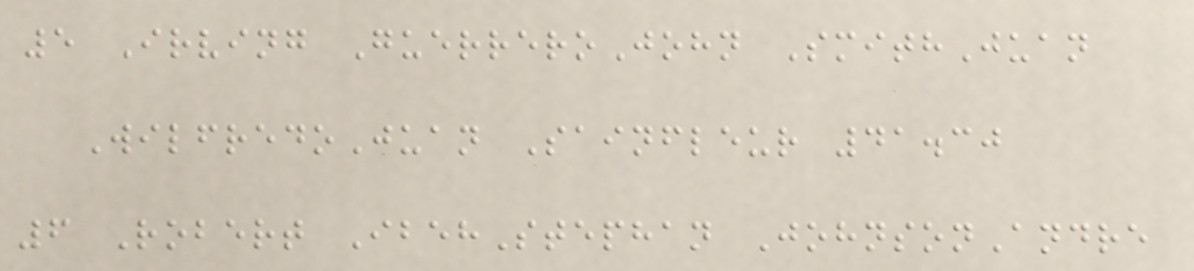5 Irving GuerreroJohn SmithJuan
WilfredoJuan Sainfleur 41.30
6 Robert IbehStephan JohnsonAndre
